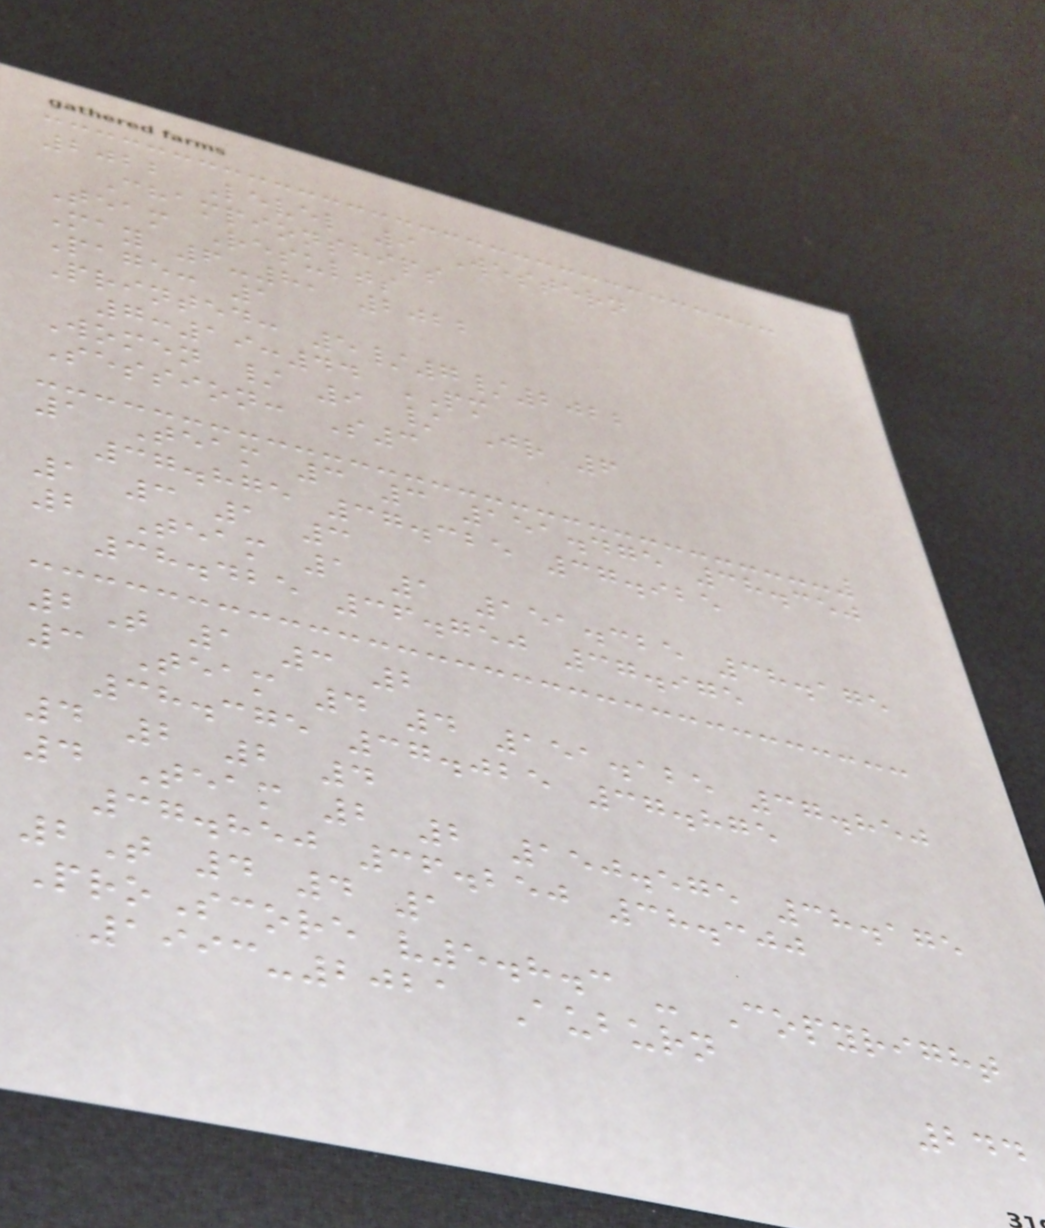2022 Level 9 Western
Championships
Team Results
May 6-8, 2022
Page: 1
Printed: 5/7/2022
7:19:44 PM
Women / 9 / Jr 6
Session: S3
1 Team 3 3 151.475 38.350
37.875 37.325 37.925
1 3 1 3
2 Team 1 1 151.325 38.175
38.425 36.750 37.975
2T 1 3 2
3 Team 4 4 151.125 37.850
38.375 37.025 37.875
4 2 2 4
4 Team 2 2 150.575 38.175
37.850 36.250 38.300
2T 4 4 1
ProScore v5.8.3 - Copyright
1993-2021 Auburn
244
